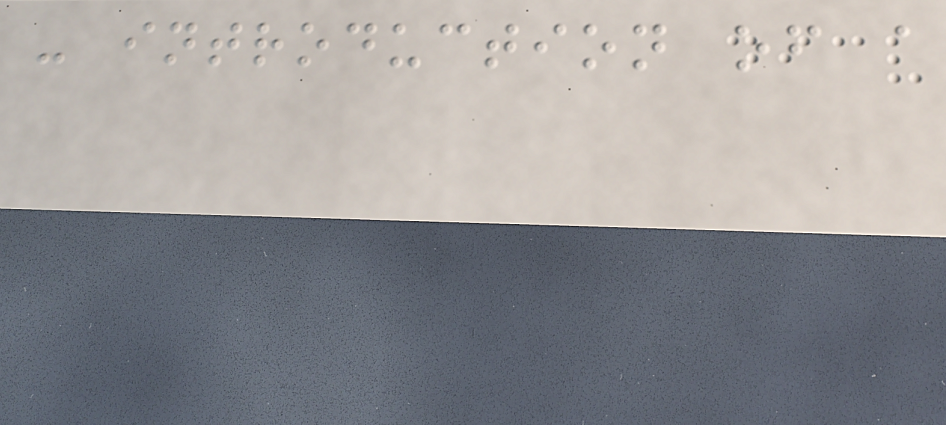- introduction of a
